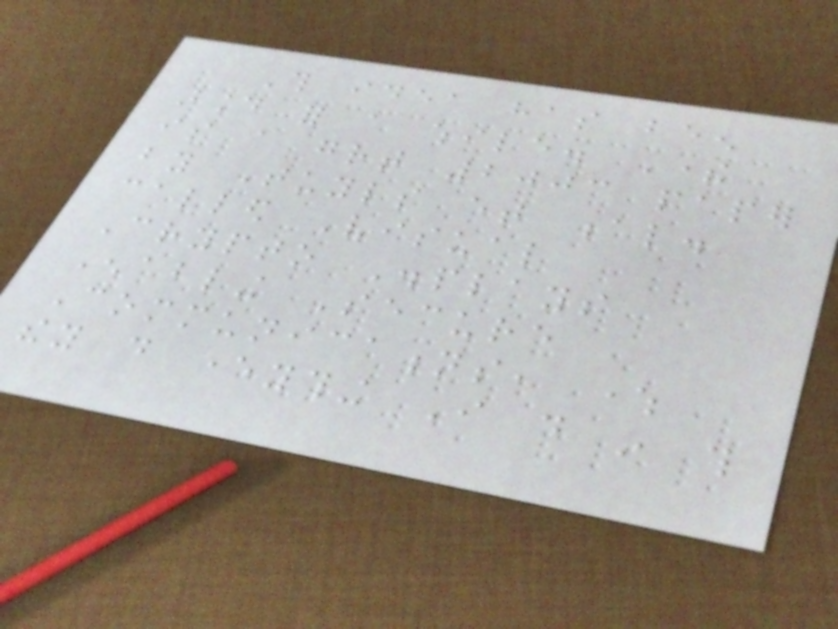This idea has been
around for a while. There
is a great 2003 paper
by Tuyls et al.
called Visual
Crypto Displays
Enabling Secure
Communications, where
they do everything I do in this
